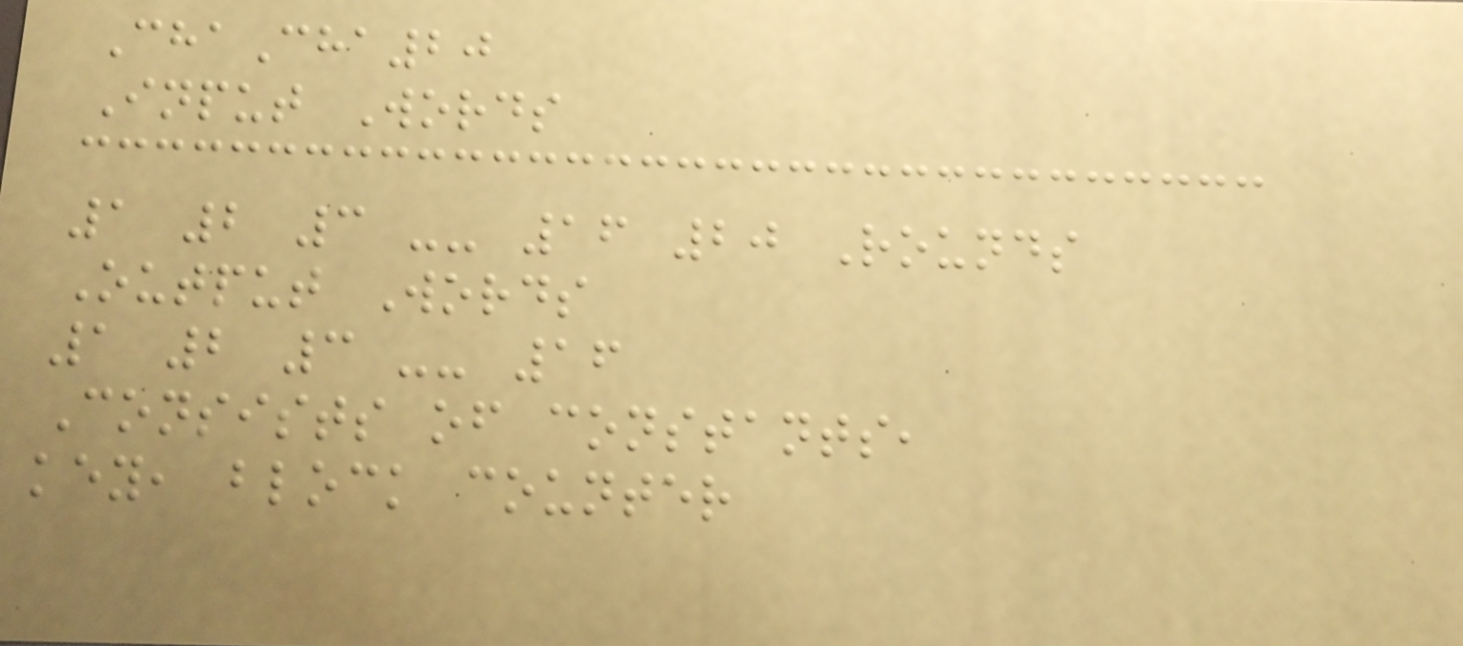ChaCha20
Input Words
1 2 3 -- 16 20 Rounds
Output Words
1 2 3 -- 16
Consists of constants,
key, block counter
